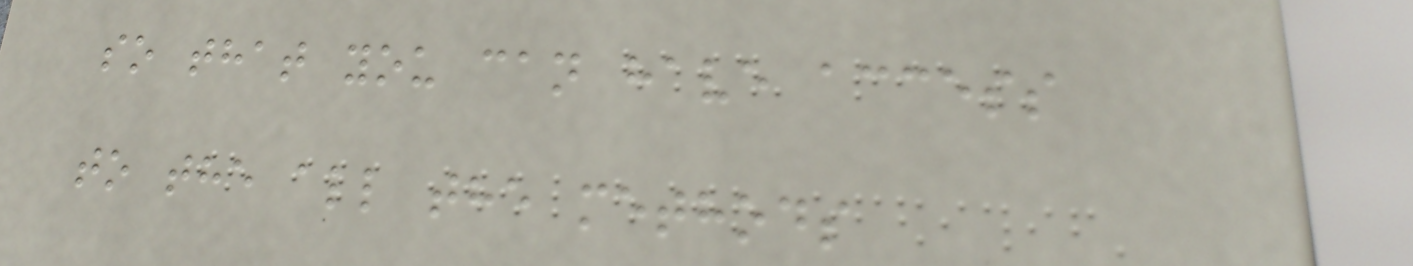so that you can have access
to the all the methods
